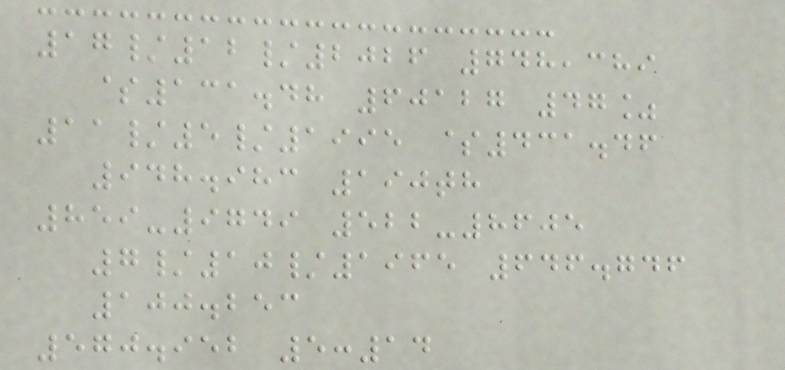17/12/2026 748,389
$131.48 60127 47%
11/5/1995 $431.46
948.983 190th
859-9749 522-8605
7/10/1965 646.746
100.253
570.952 5:14
